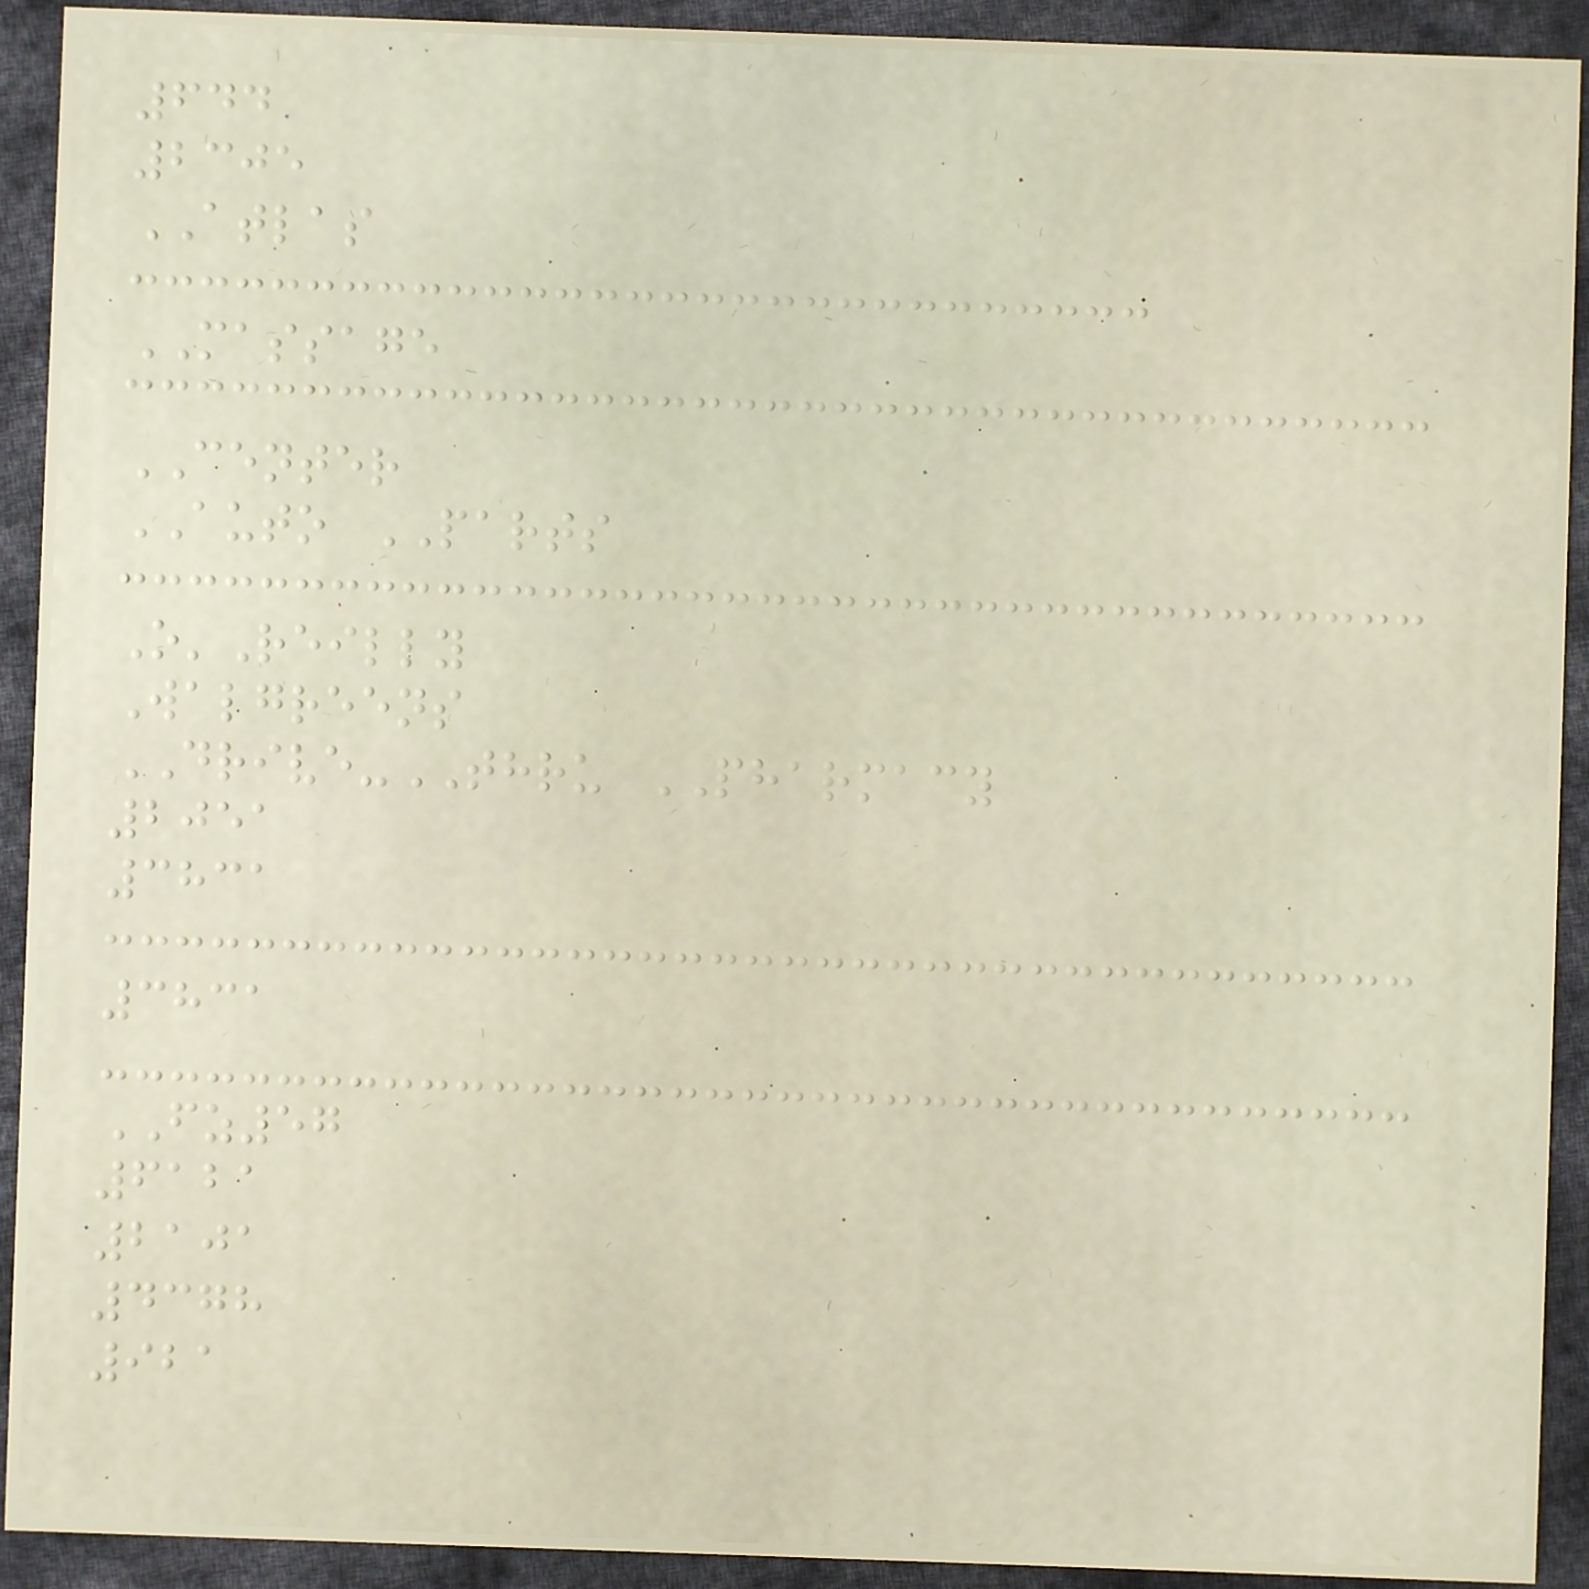644
2305
ATLAS
MASSAGE
CENTER
AUTO PARTS
O'Reilly
Walgreens
DRIVE-THRU PHARMACY
2051
3831
3831
FZ57
6121
2101
4378
921
